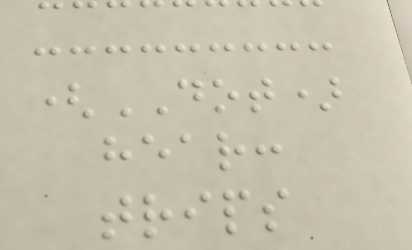(DOT)
hear:
trips
